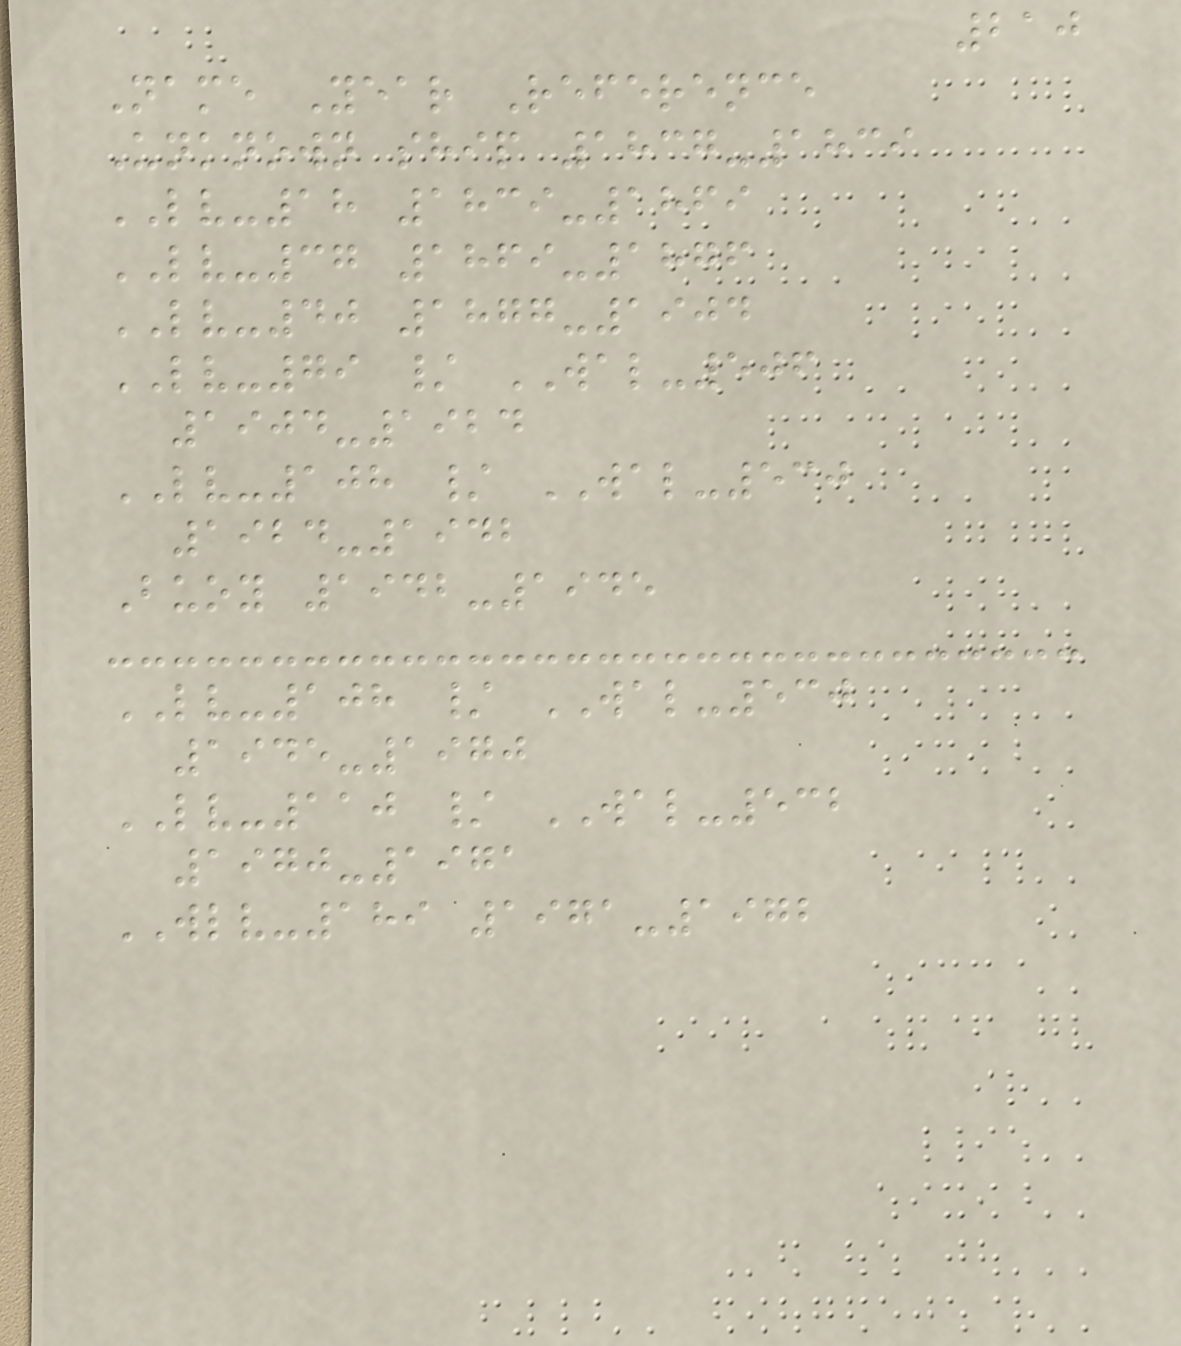210
Name Year Reference
Unknown ship 1837-1839
LV-18 1839-1869
LV-37 1869-1876
LV-40 1877-1904
LV-79 / WAL-506
1904-1924
LV-108 / WAL-530
1924-1942
Buoy 1942-1945
LV-108 / WAL-530
1945-1970
LV-110 / WAL-532
1970-1971
WLV-189 1971-1972
